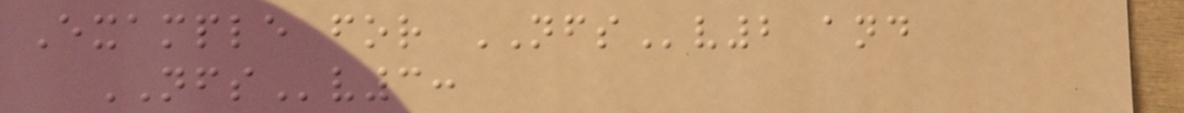Example for NFSv2 and
NFSv3:
